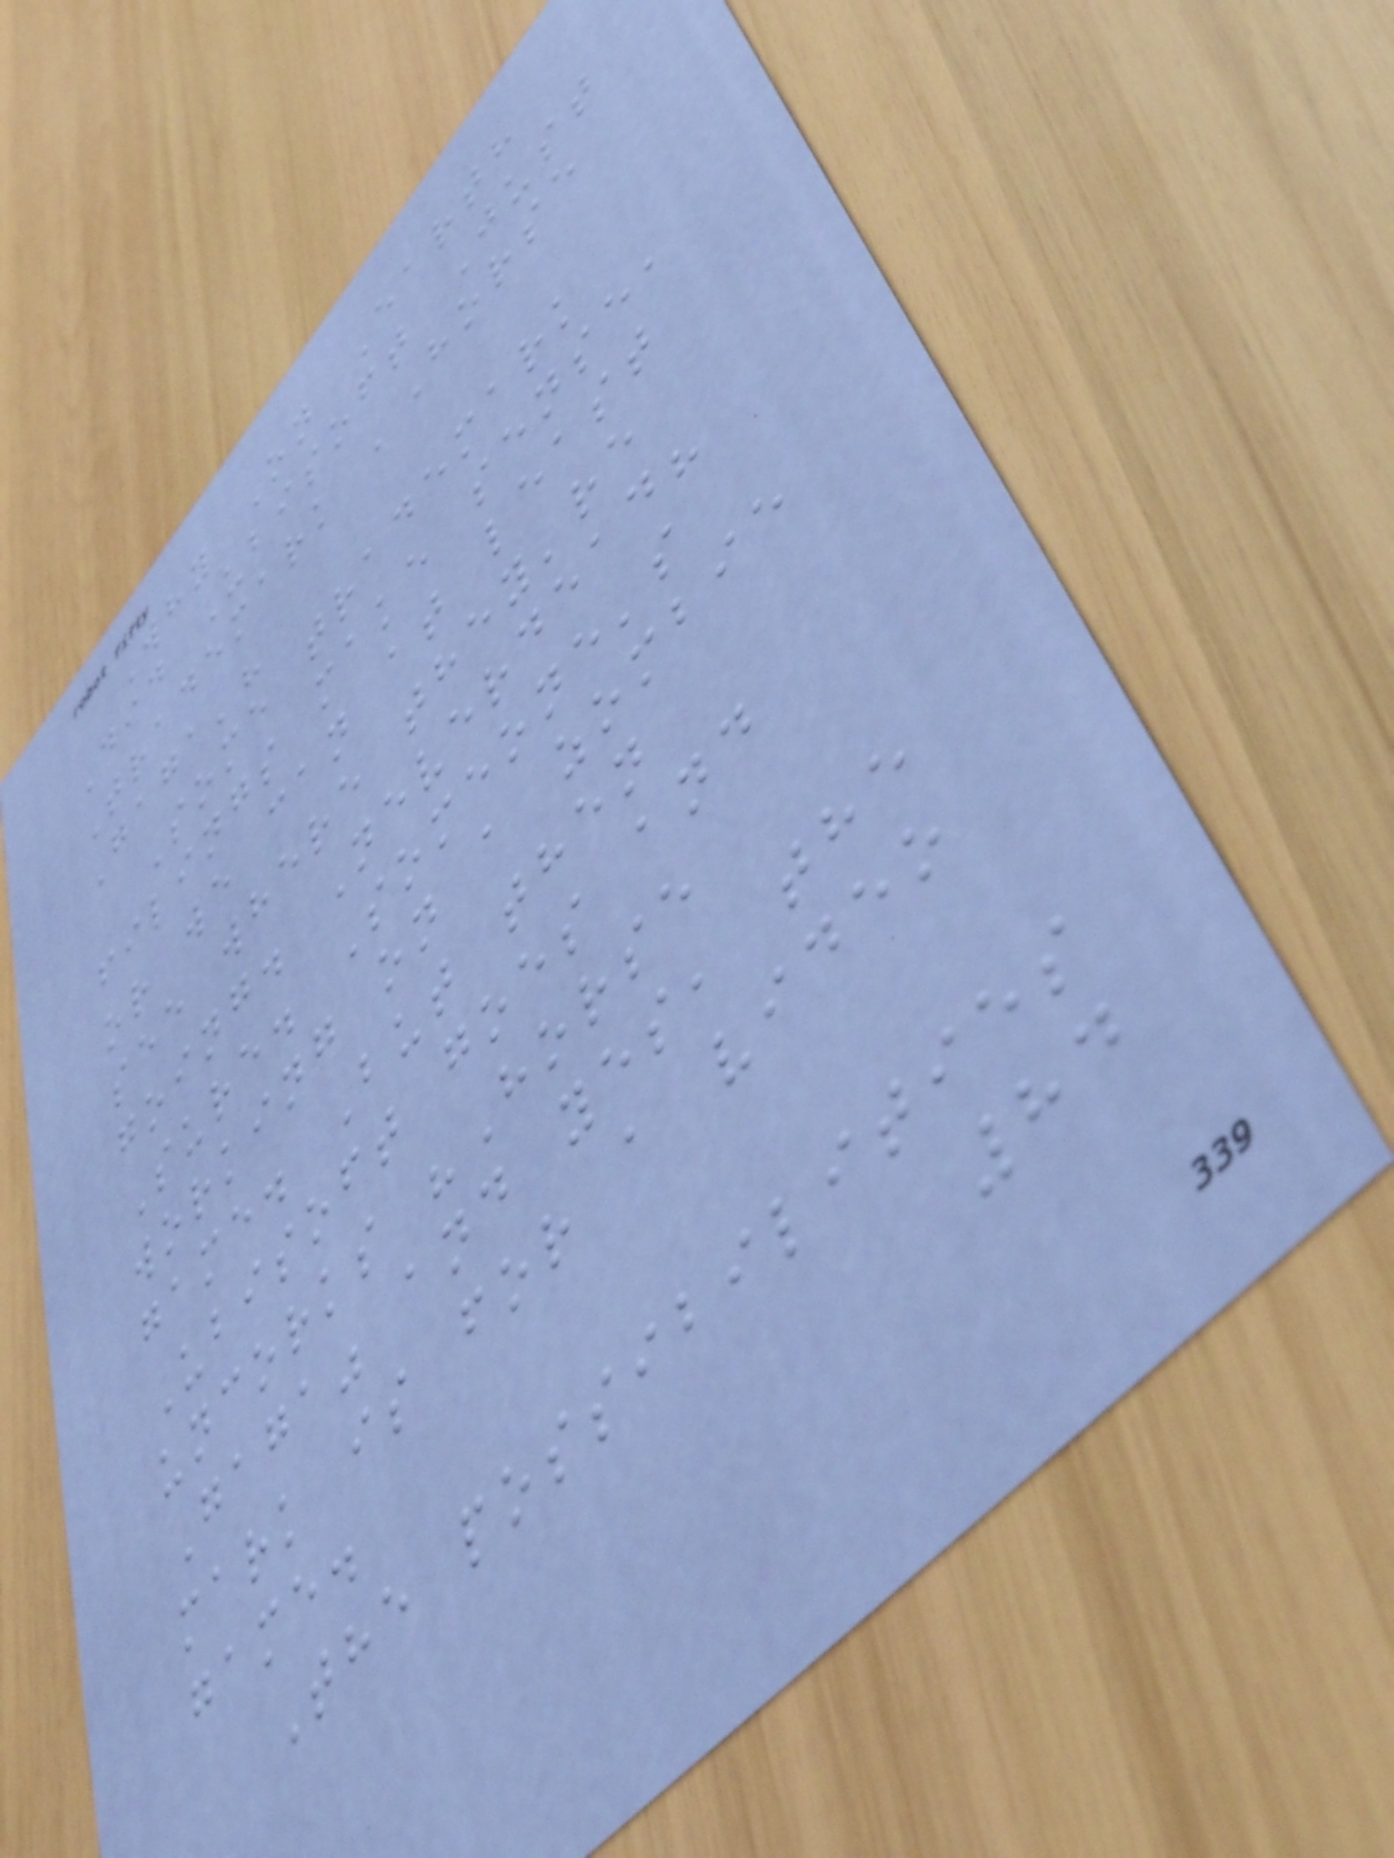Why On Earth
Did Ubisoft Just
Trademark 'Horse
Gaga'?
Some trademark
filings make sense,
or we can at least
see where they're
going. Neverdead?
Sure. Someone's
working on a zombie
game. But then
Ubisoft goes and
uncorks "Horse
Gaga" and yes, the
mark is for a video
game.
The possibilities
84
